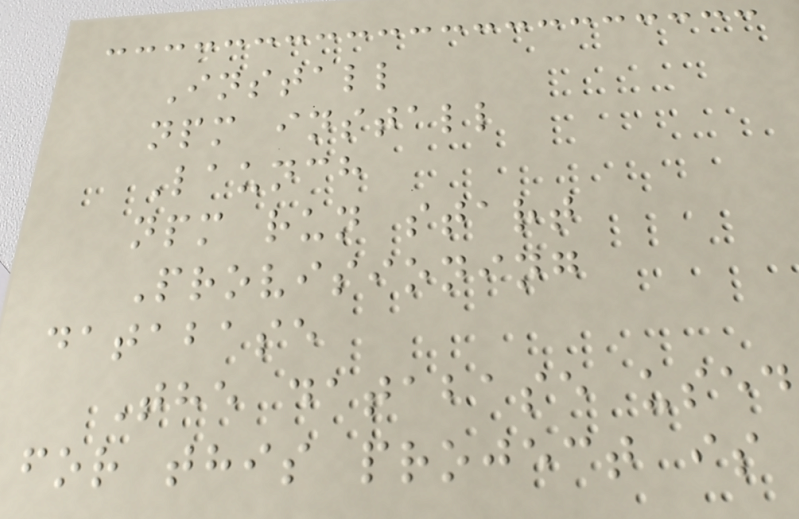Install
npm install
Launch
npm run start
Provisioning
database
The database used
for this project is
